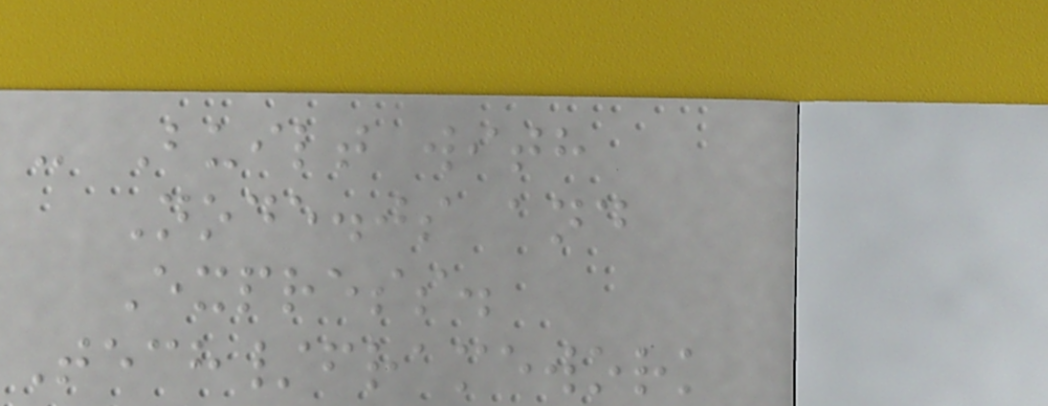- Built with
Node.js and
Express.
Tech/framework
